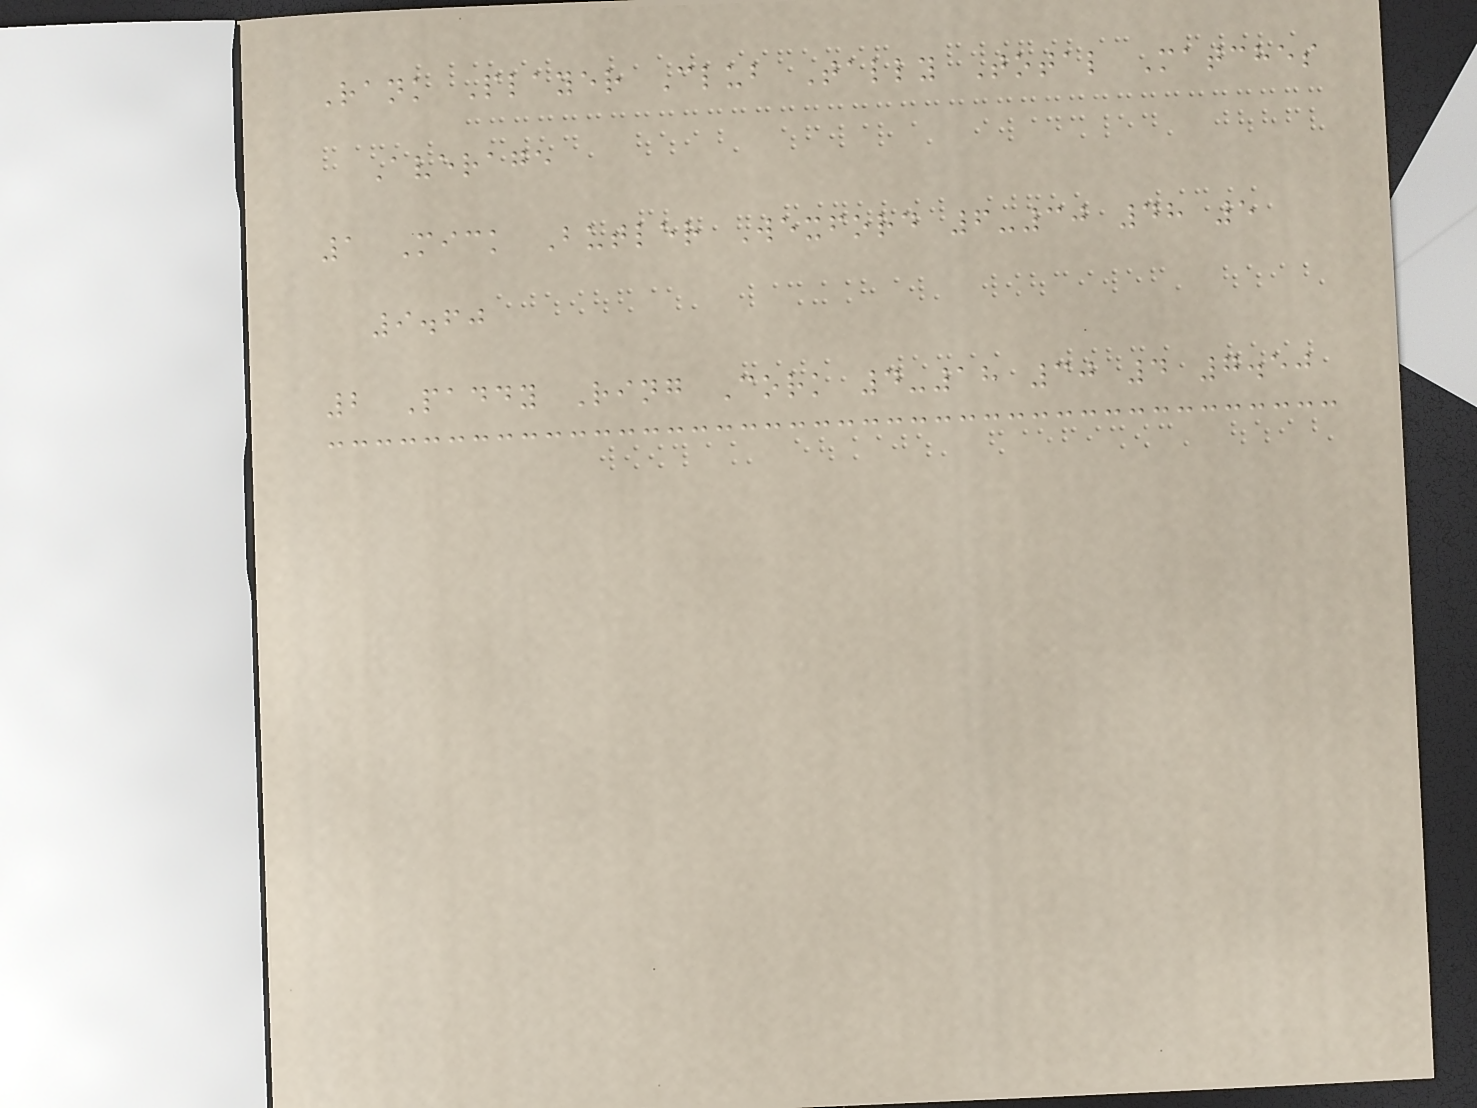Rank Player Club Tally Total Matches
Average
1 Mick Butler Wexford 6-30 48 5
9.60
2 Paddy Ring Cork 4-18 30 4 7.50
